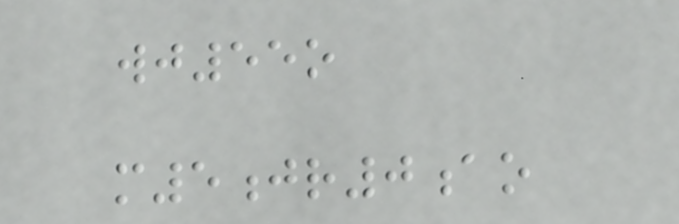wj55o
m5jr0ao
